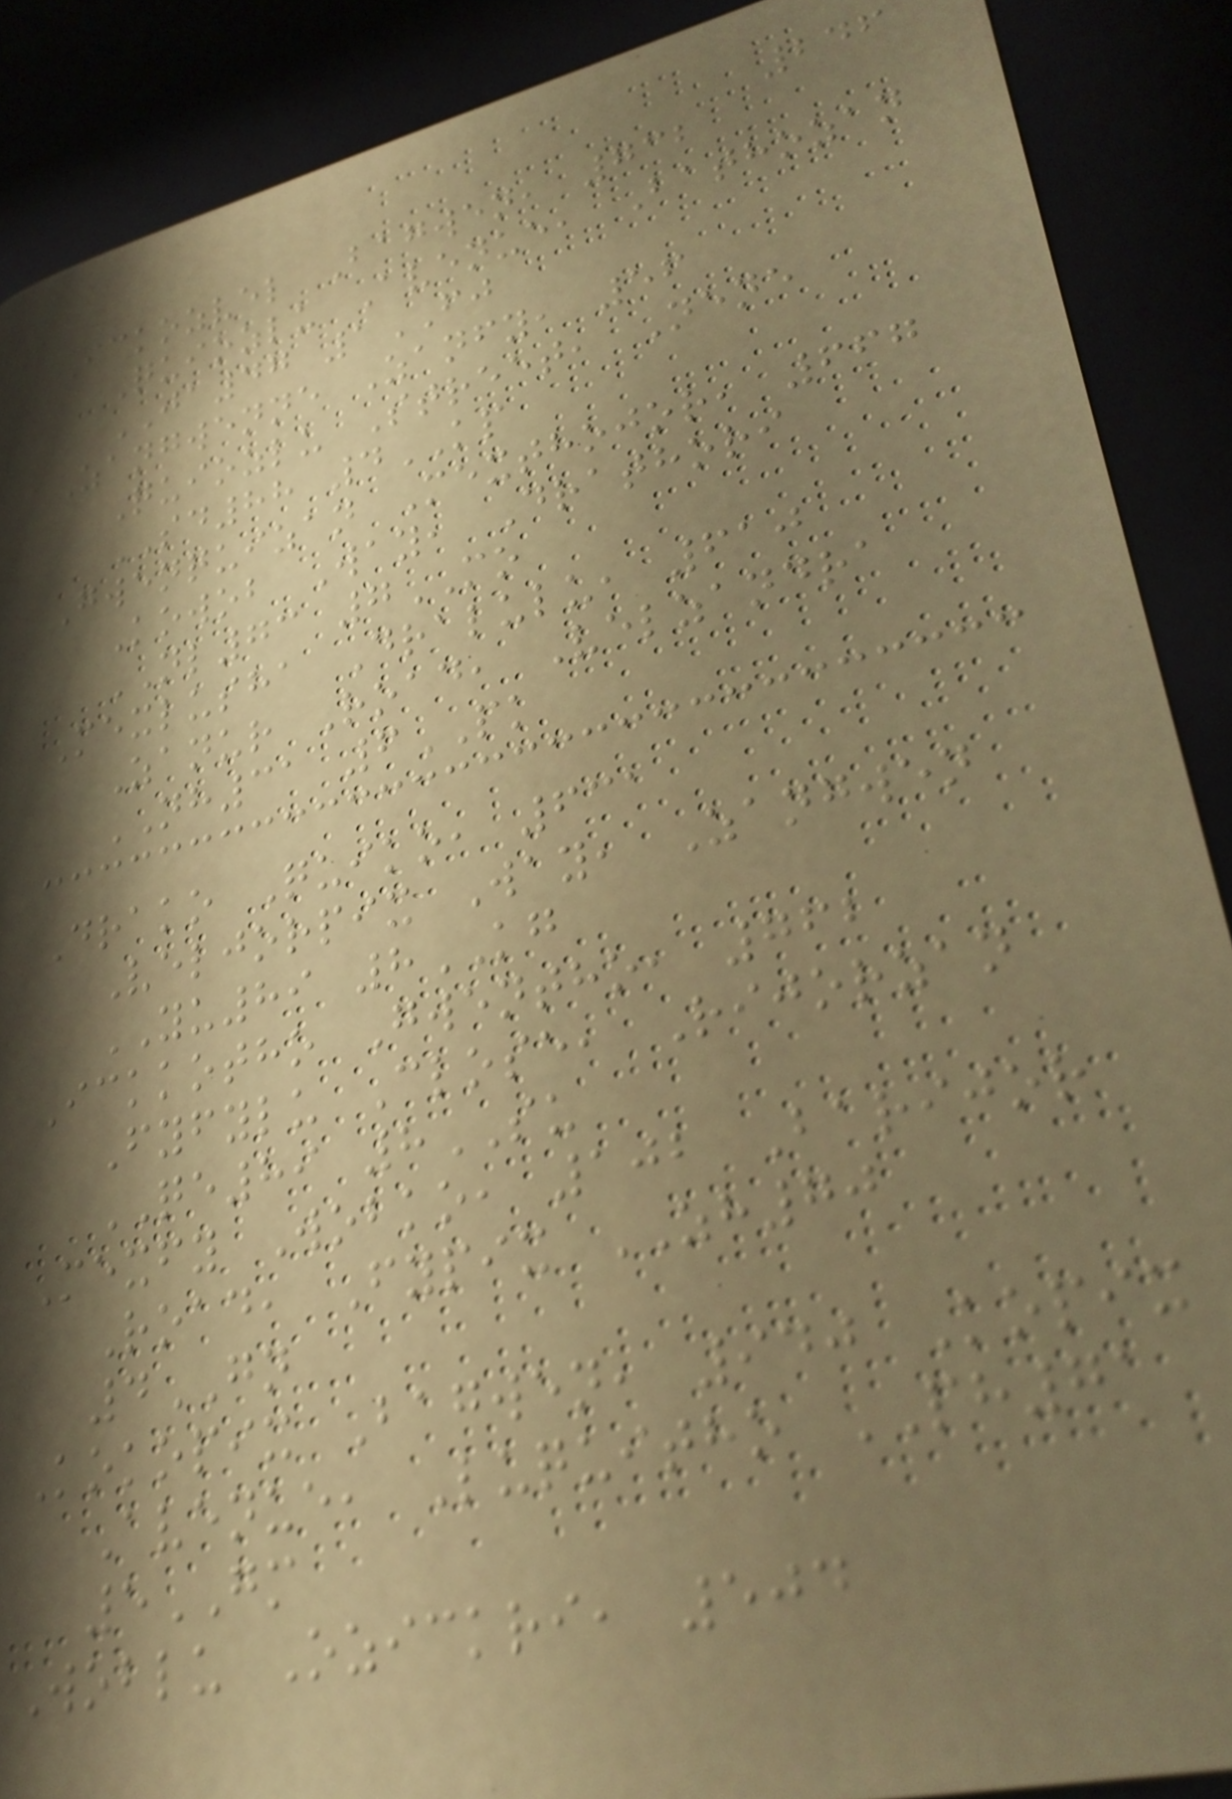246
Ickozvel Bagwen, 732
Quiozlu Avenue, Bathozan
JA47 1FJ
Zangwenne Zanfy, 56
Quiozlu Street, Nene
SD88 4KP
Gwenquizan Mexthojor, 667
Kowob Way, Drathori
NL73 7MO
Mexlusha Dralulu, 610
Zanur Road, Velzandra
NH31 6PK
Drako Quiko, 631
Veljorpix Way, Zangwen
YU89 8KG
Ickkotho Gwentho, 762
Fyfylu Close, Rijorzan
QE89 8SU
Mexfy Wobko, 102 Barijor
Road, Fypix ZH70
4GN
Kokopix Bagwen, 940 Kopix
Avenue, Luquitho PH71
5GM
Woblu Ozickri, 504
